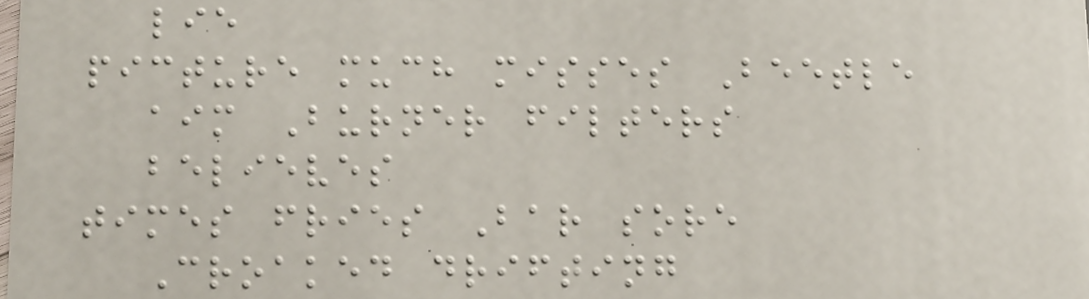lie
picture much misses Beetle
aim Burner filters
believes
times fries Bar sore
Croaked drifting
